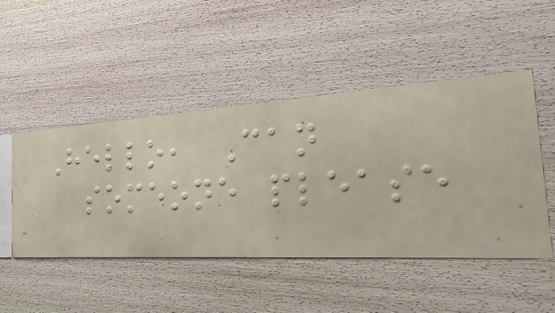Hello, Can
someone please
